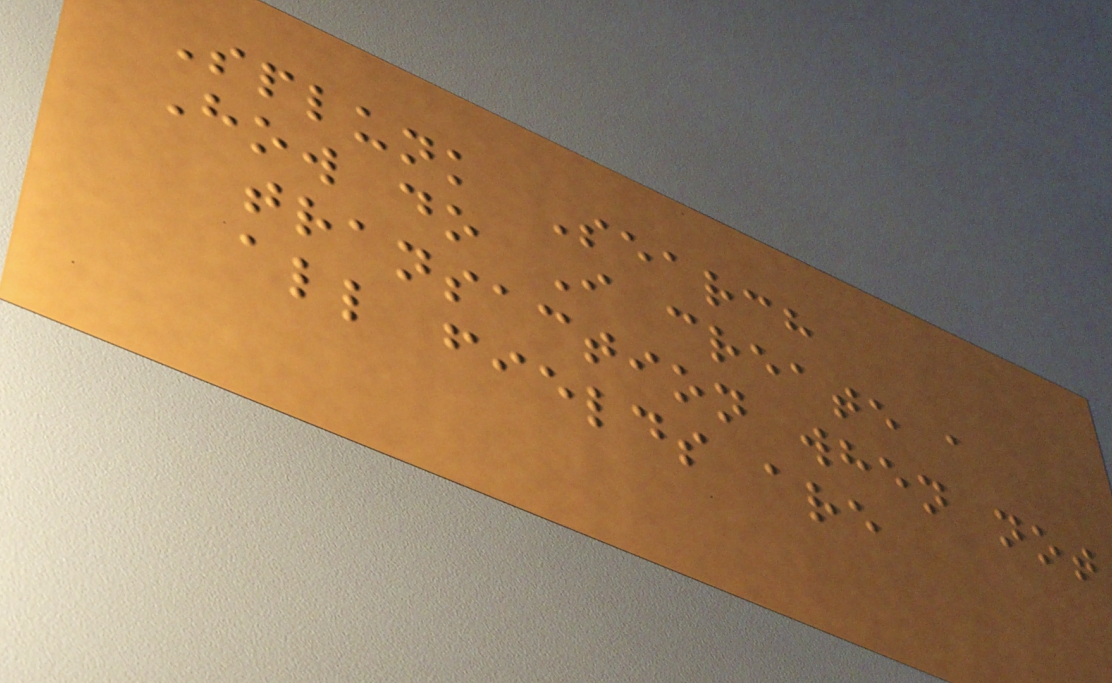Splunk Search
How do I create a
transaction when not
all fields are
